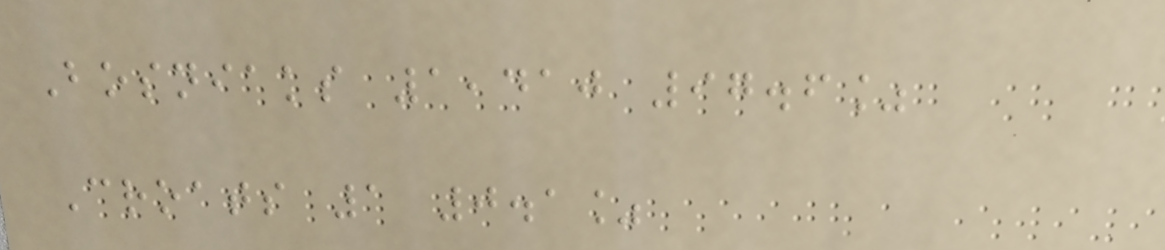Bosniaks 1,410 97.6%
Croats 1 0.1%
